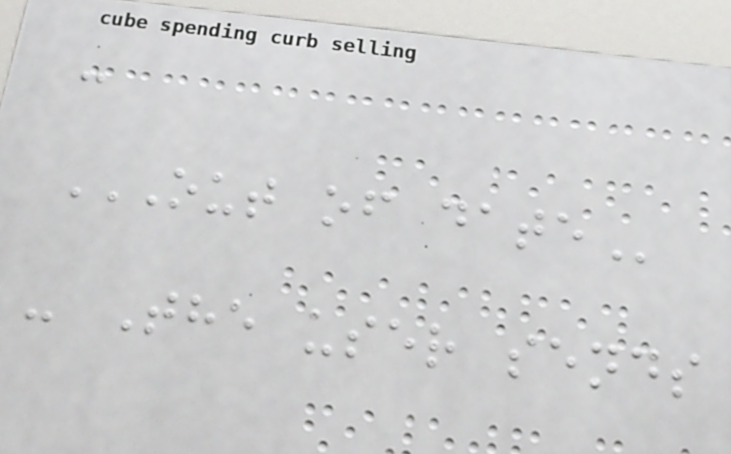-
OUT OF DATE
- The user sends
